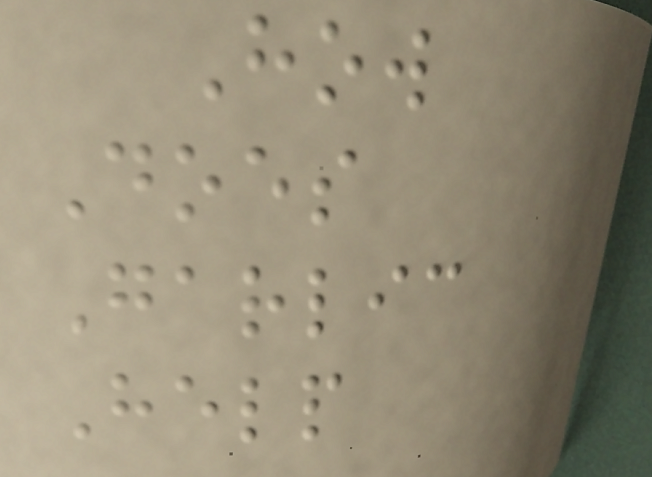How
Does
Garlic
Help
